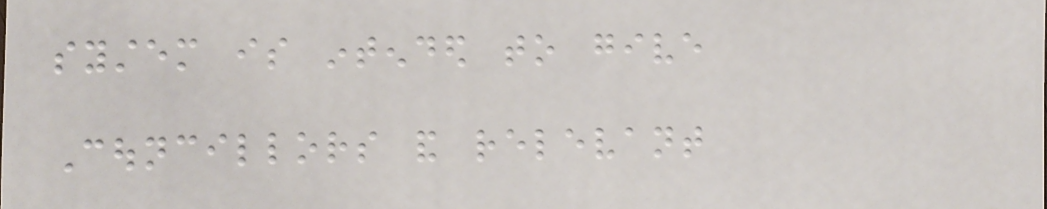system is intended to give
Councillors and relevant
